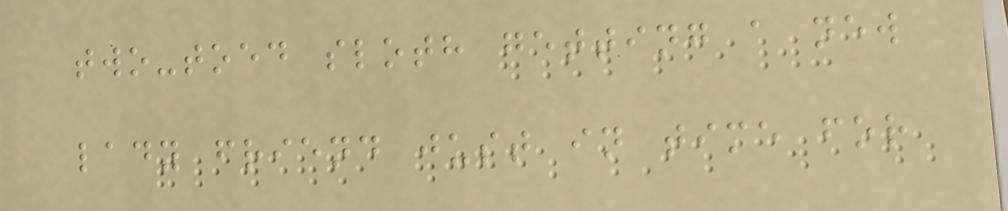two-toed sloth getting a new
lady friend just in time for
